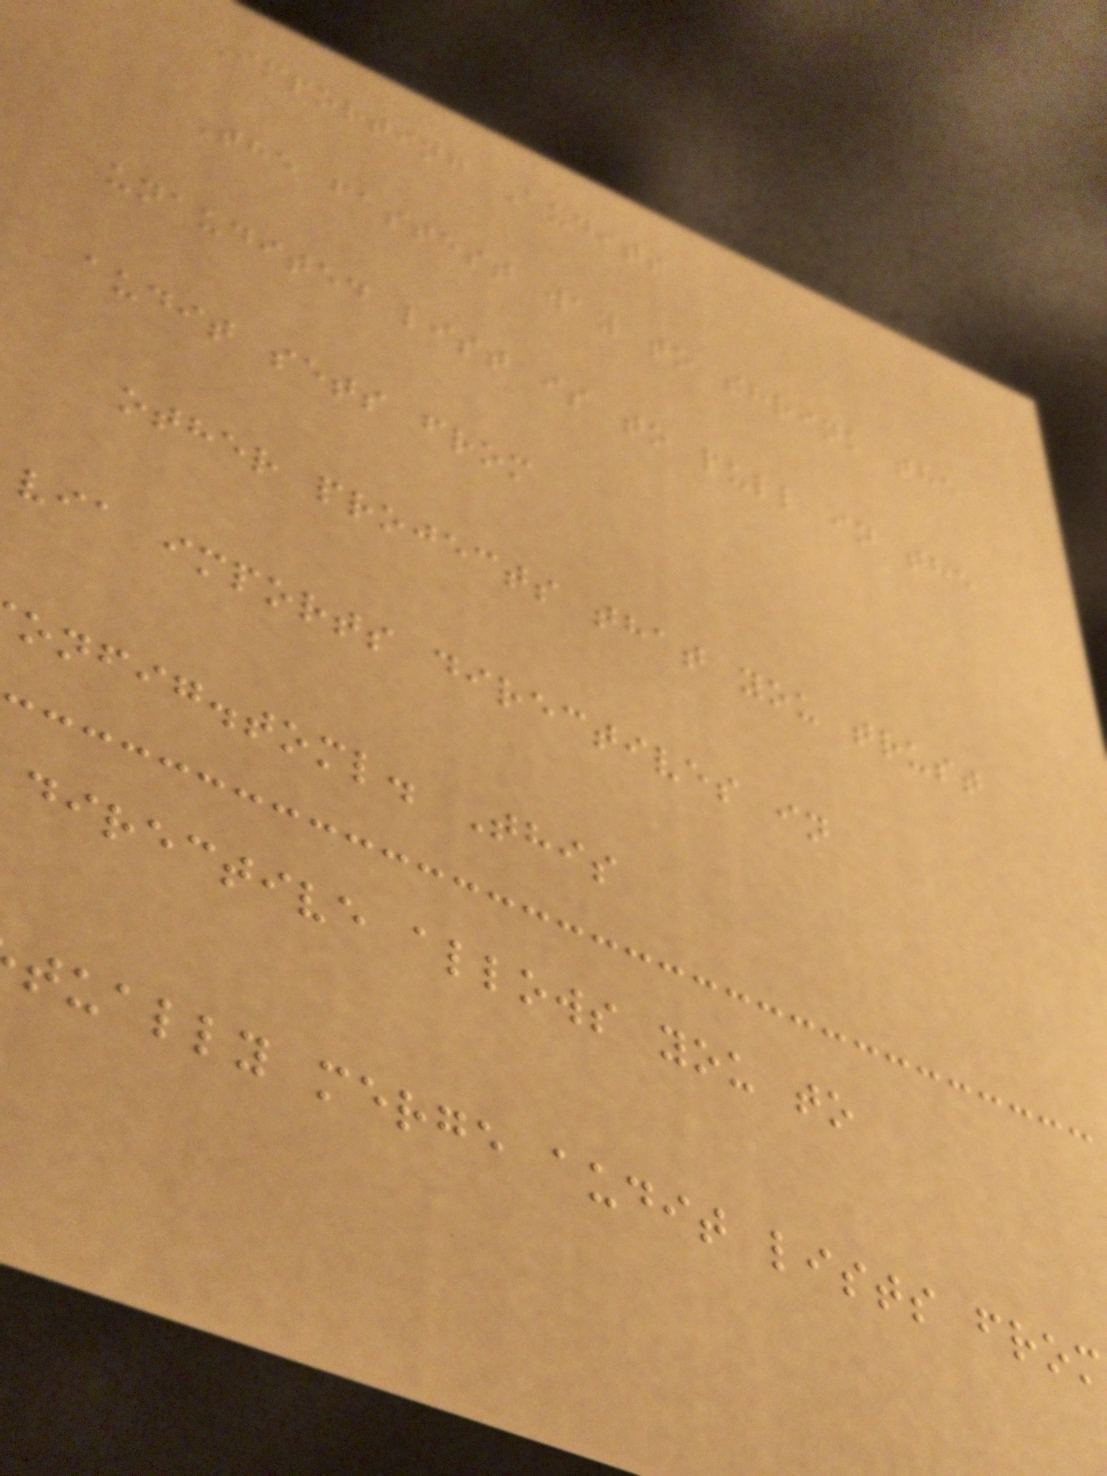Importing Audits
The fastest way to shrink the
unaudited list is to pull in the
audit sets from
other projects that you trust
via imports directives in
onfig.toml. This
directive allows you to
tually merge audit lists from
